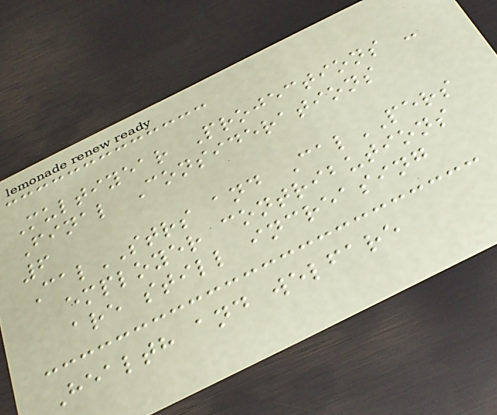Multiyear Projections -
Final Considerations
6
CalSTRS and CalPERS
employer contributions
are still increasing
Health and welfare
